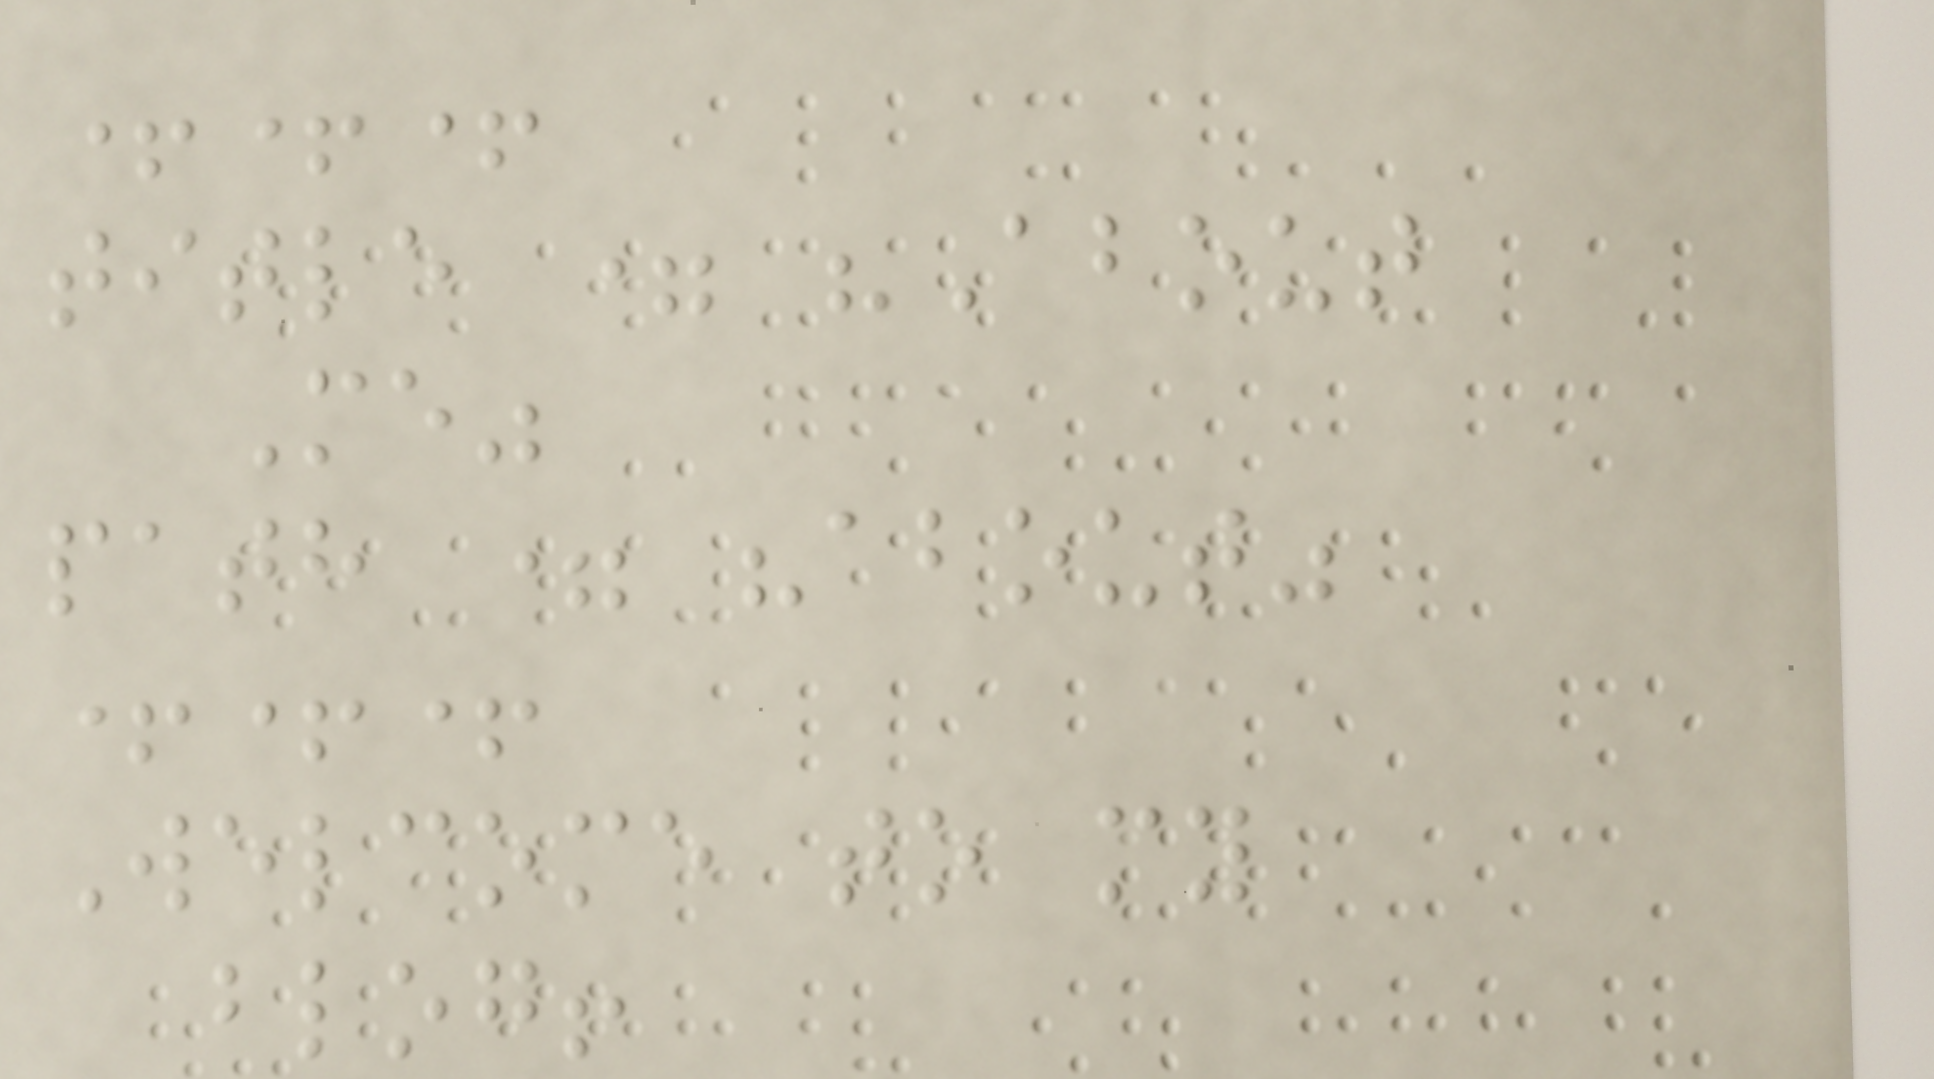+++
title = "About
Me"
path = "about"
+++
Welcome to my
blog!
